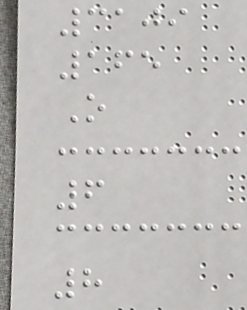3109
165
O
6
8
